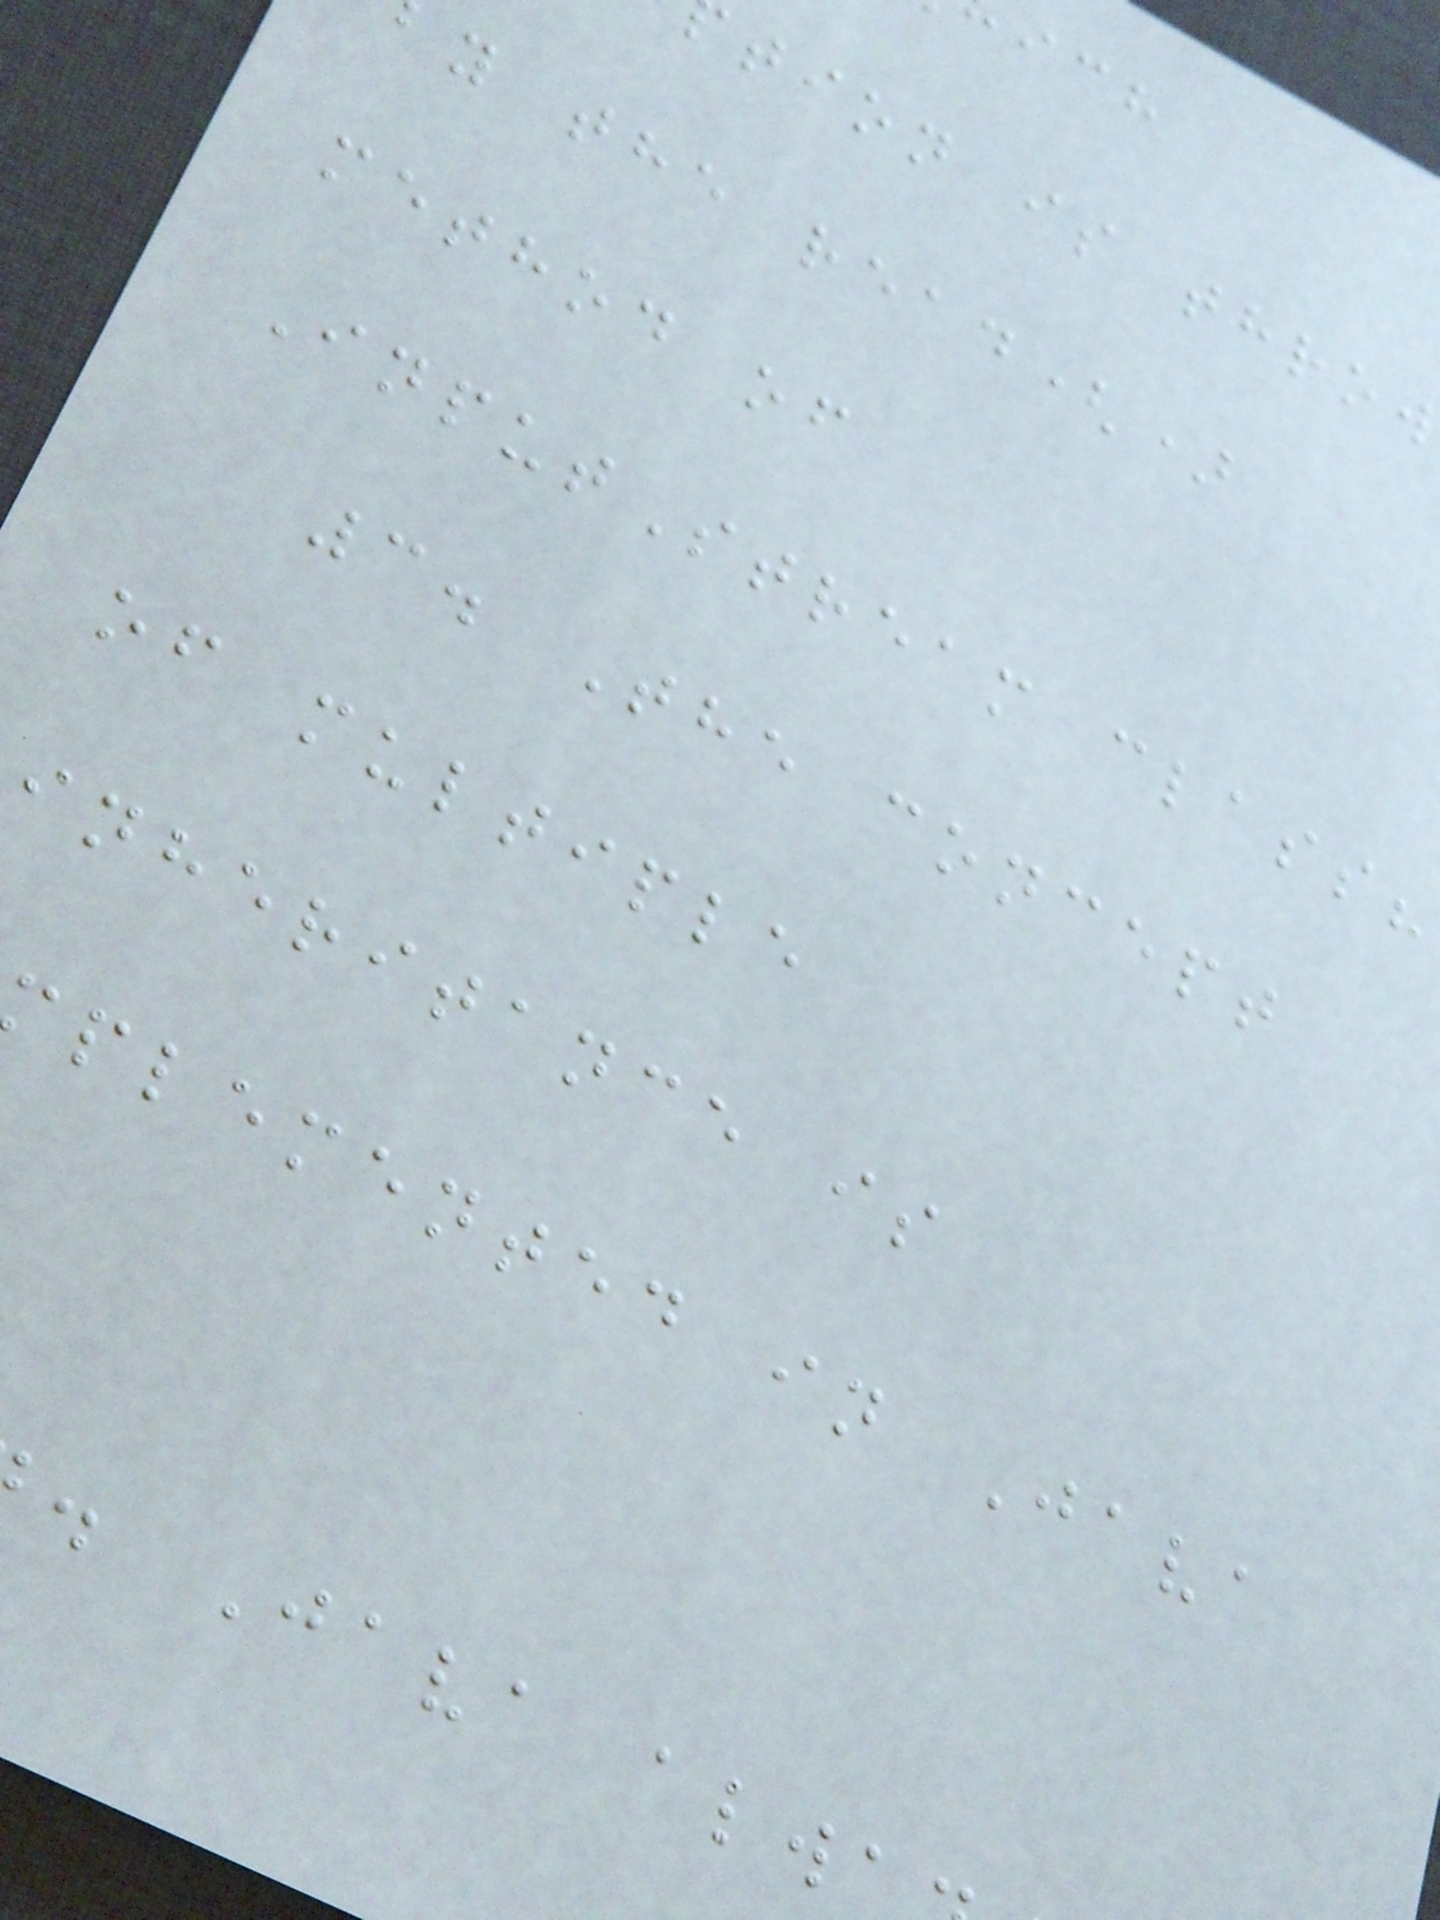tion is throw
y the read()
method of
InputStream class?
3. The concept
of multiple
inheritance is
plemented in Java
. Java alw
